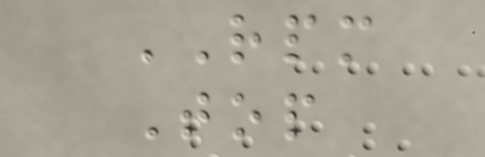RPM
Top
